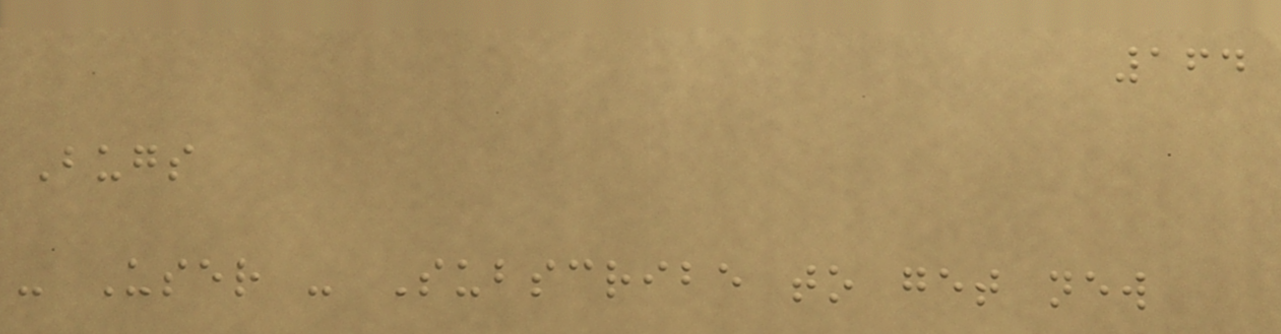164
Bugs
- User - Subscribe to get new
